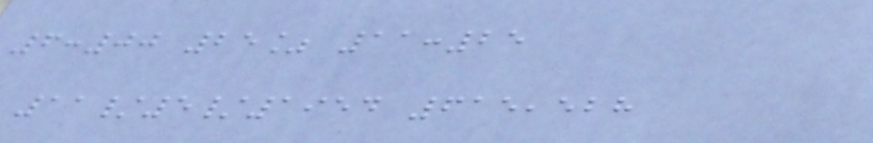6:00 25% 11:25
11/5/1954 615,528
